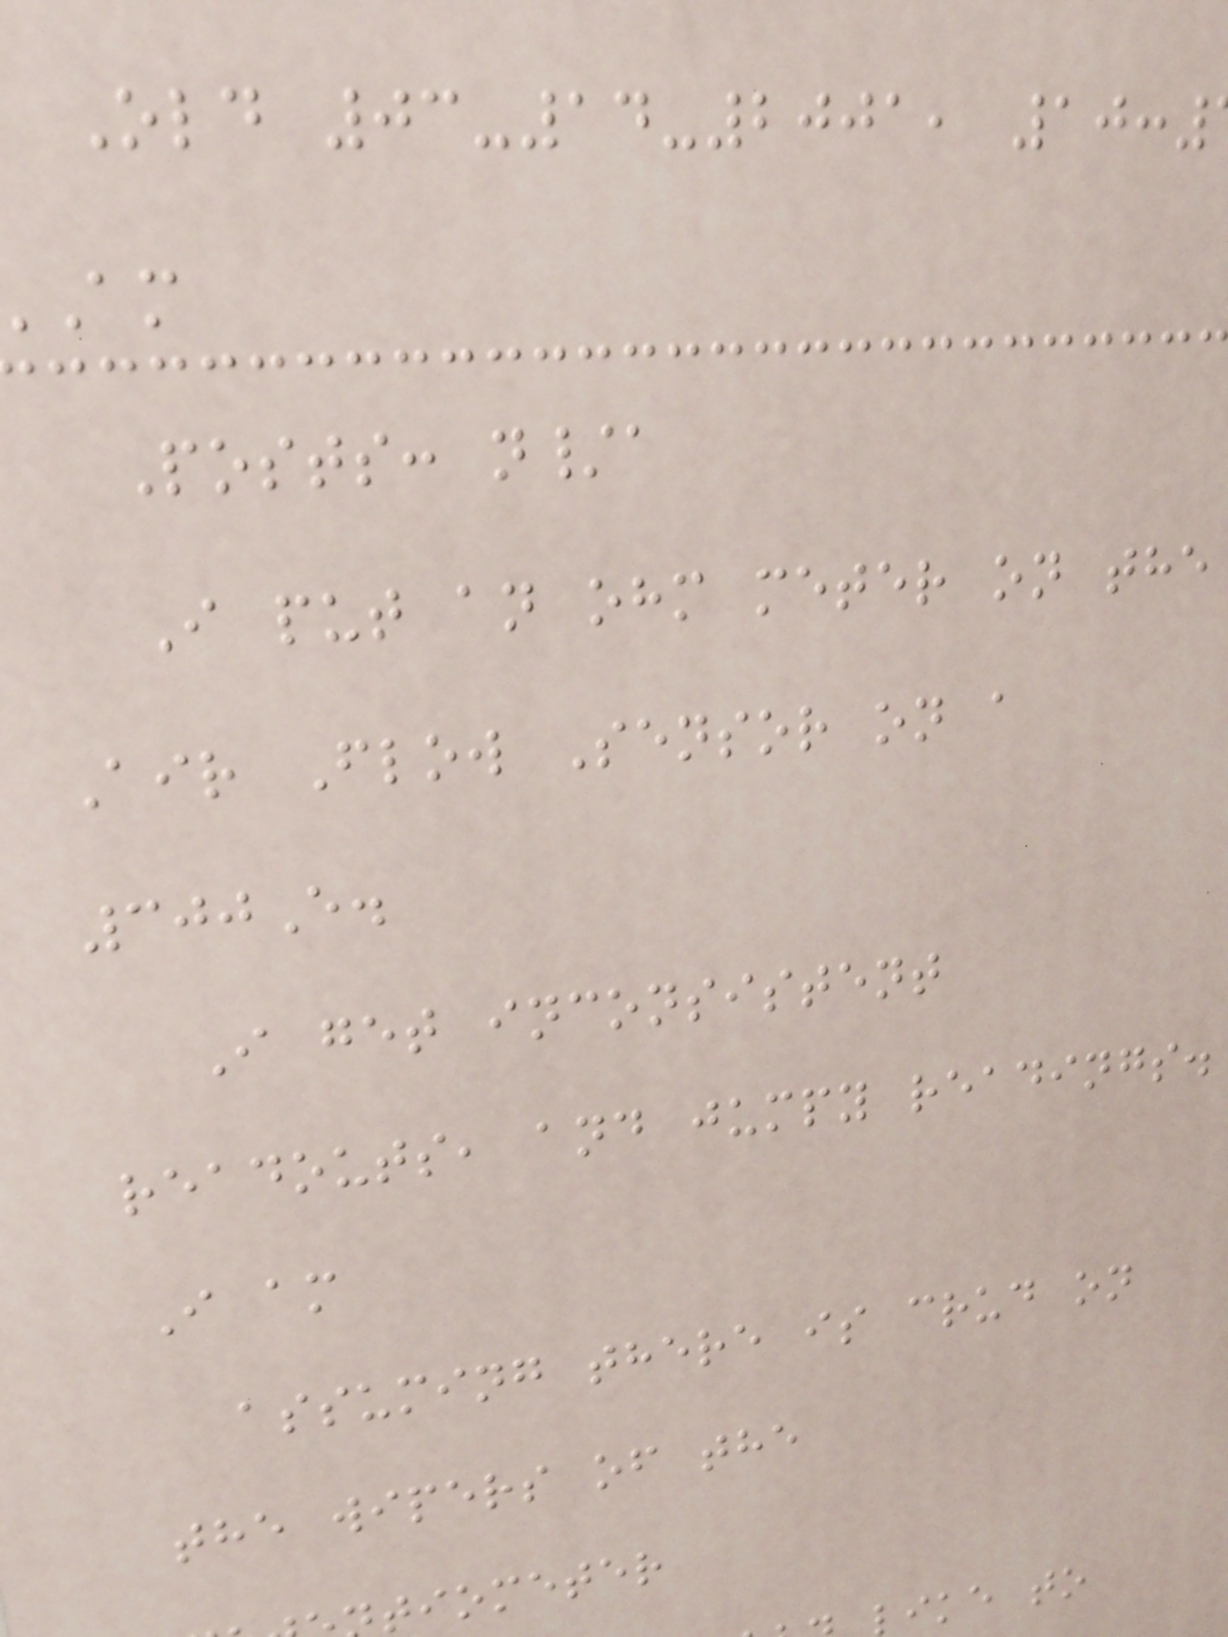Old 03-14-2001, 10:
Posts: n/a
I put an ohm meter on the
Air Flow Sensor on a
300E.
I get inconsistent
readouts, and jumpy readings.
I am
assuming there is crud on
the wipers of the
tiometer
ike to
